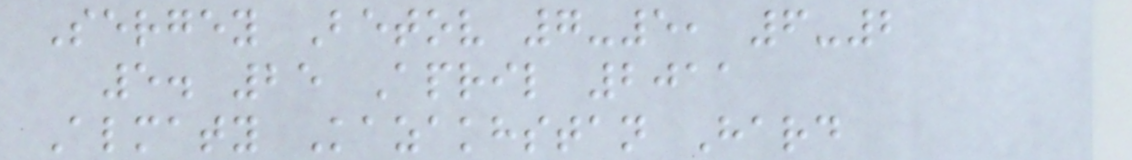Sergey Betov 7-5, 6-2
5. 25 April 2011
Almaty Kazakhstan Hard
